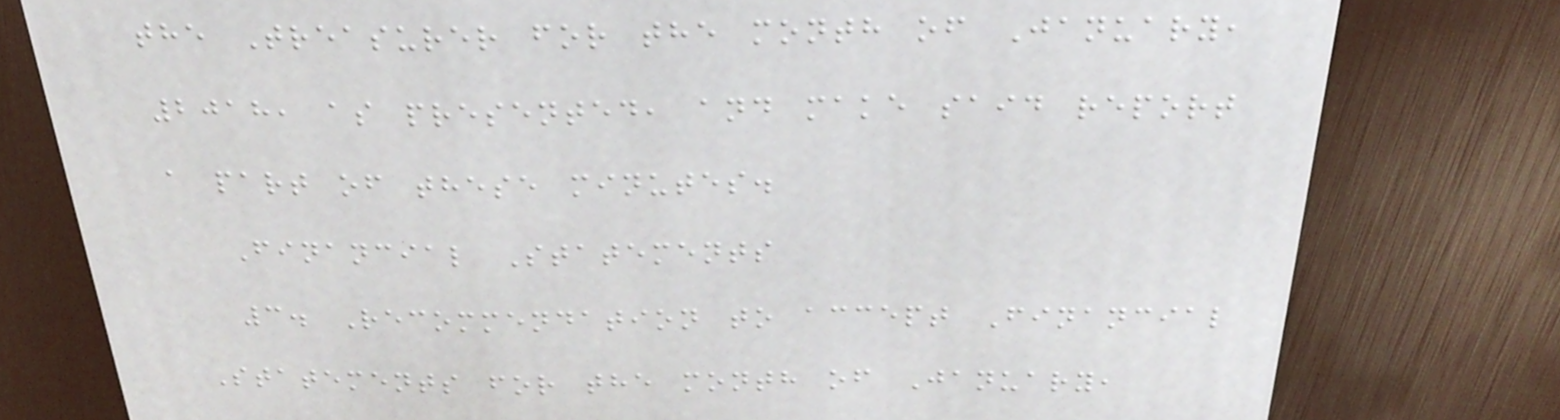the Treasurer for the month of January,
2018, as presented, and make said report
a part of these minutes.
Financial Statements
3. Recommendation to accept Financial
Statements for the month of January,
